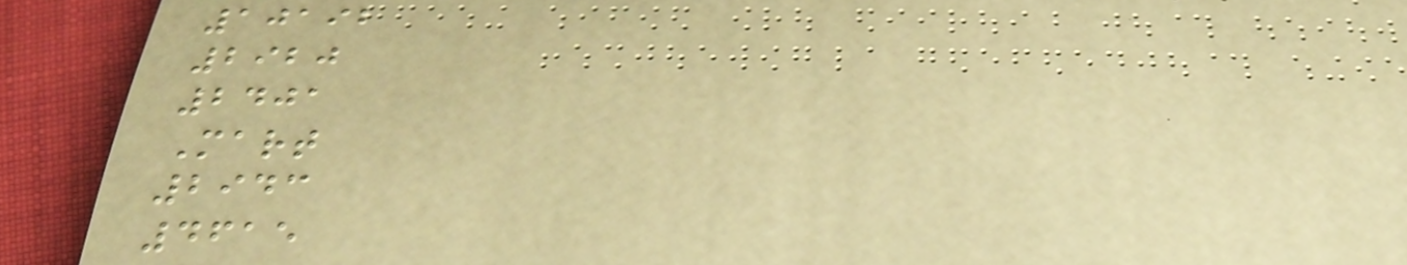10192
2920
2401
Mart
2943
4615
